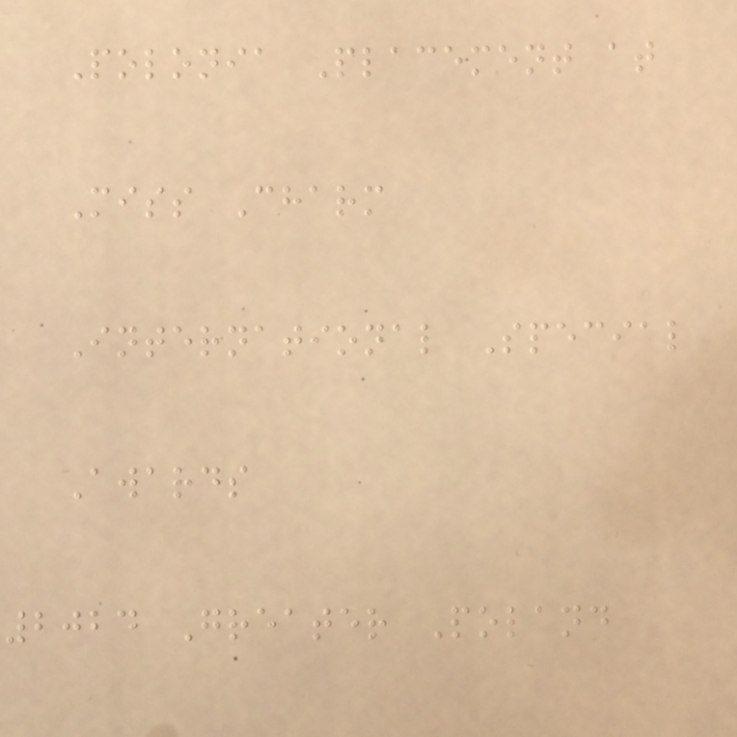Polonia Placement at
Miss Charm
International Special
Awards
2024 Greater Poland
